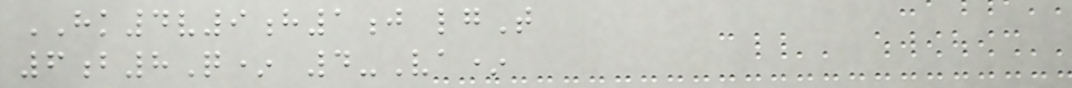HK4v9h1j lgT
6b8Q* 4-Va*
